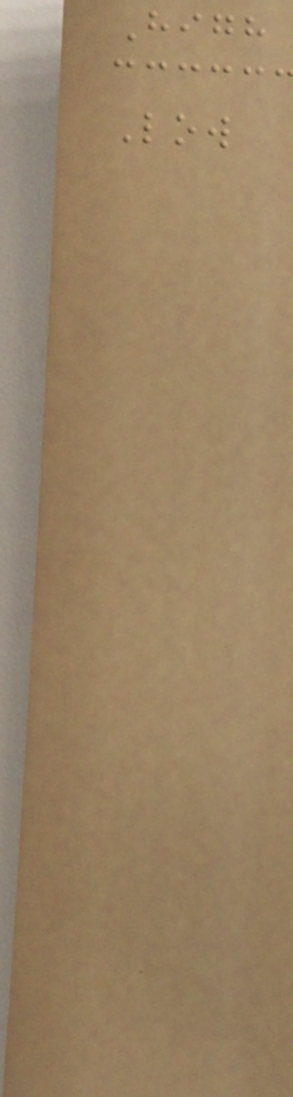High
Low
